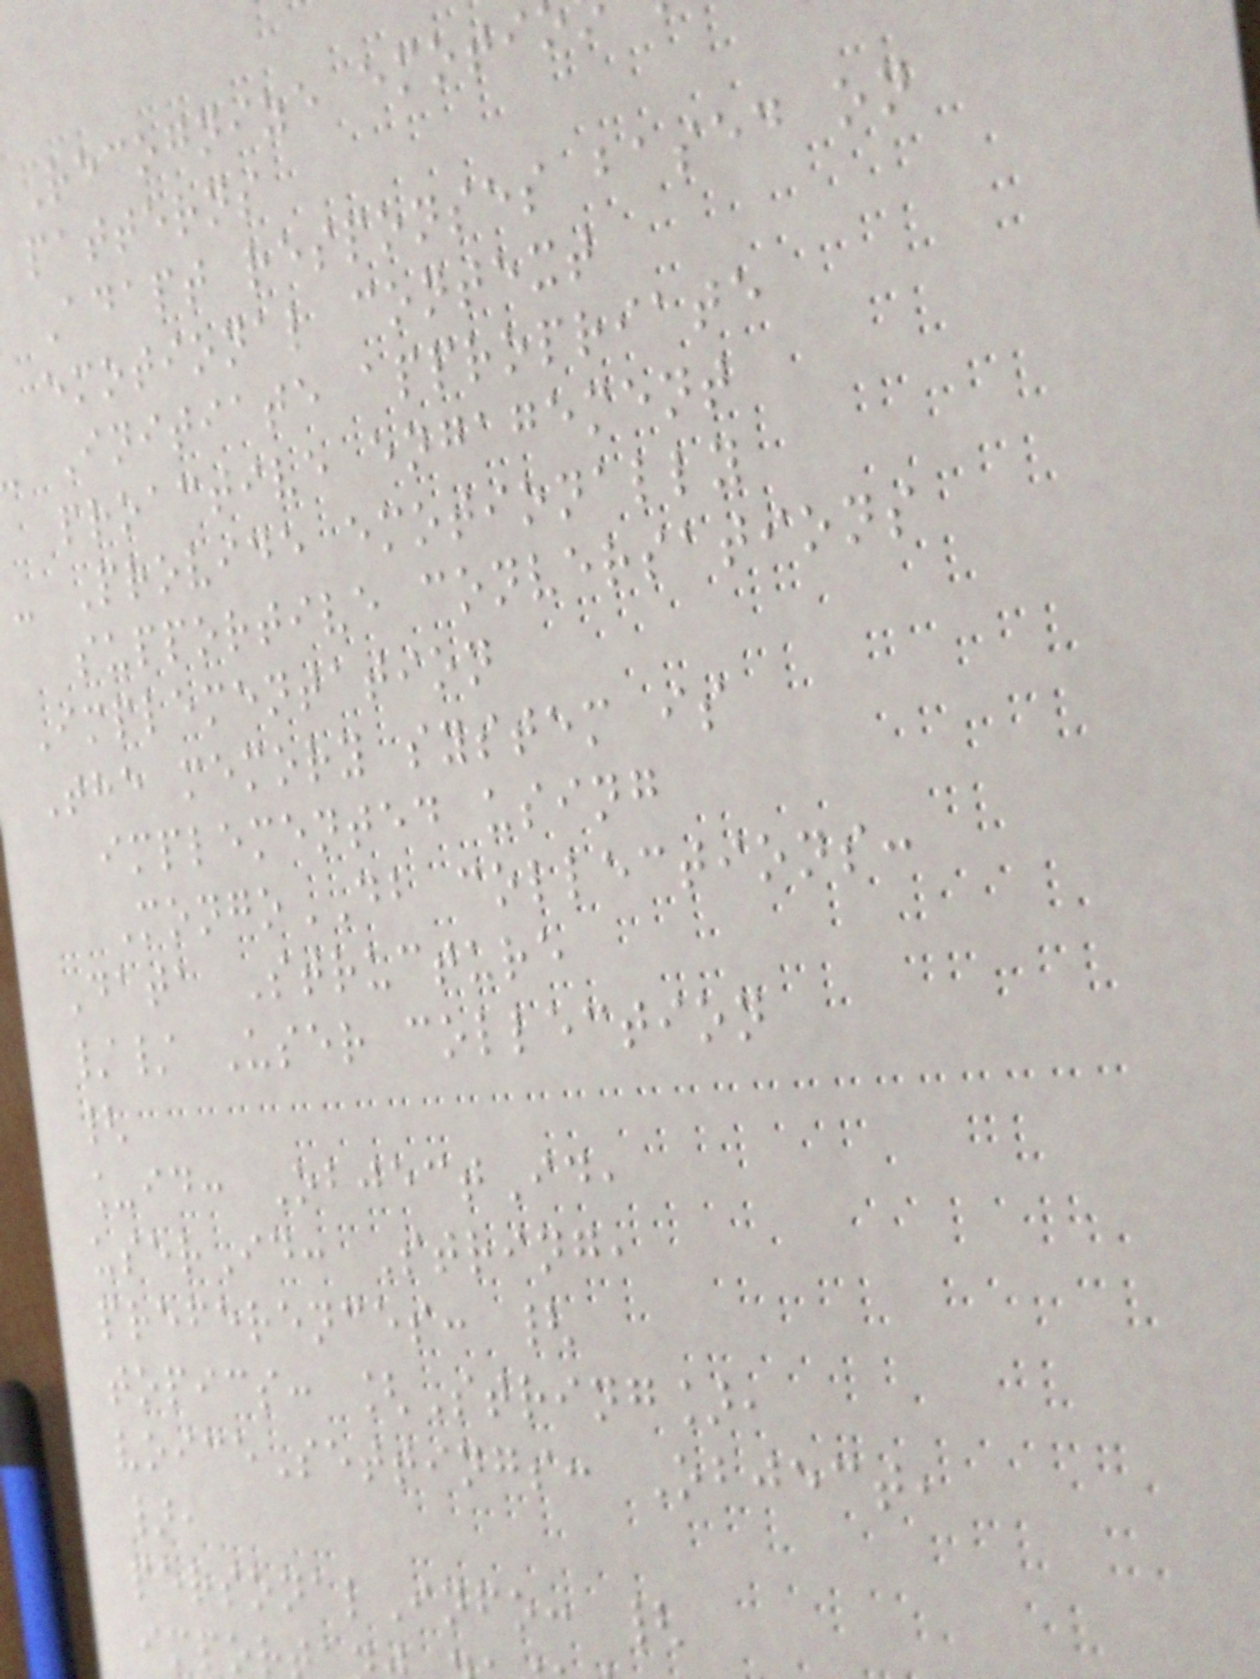Recognize emoti
patterns
Adapt responses based on
emotional context
Initiate appropriate
proactive engagement
- Provide emotionally
supportive conversations
Implementation
The memory system is
implemented using
MongoDB collections:
Data Structure
// User collection
{
_id: ObjectId,
userId: String,
preferences: {
topics: [String],
voiceSettings: Object,
},
personalInfo: {
